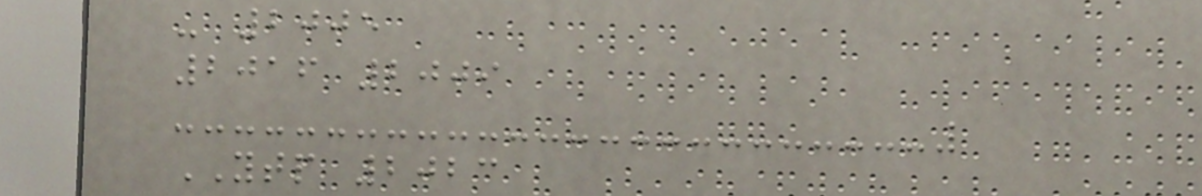- 2005
2016 2009
YTP 2023
